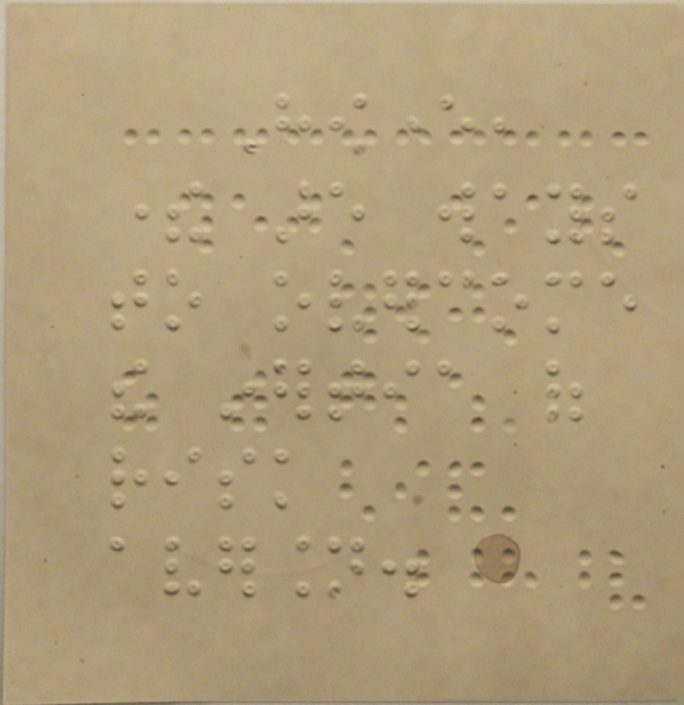However,
there are ways
to overcome
the inertia of
risk
aversion.
